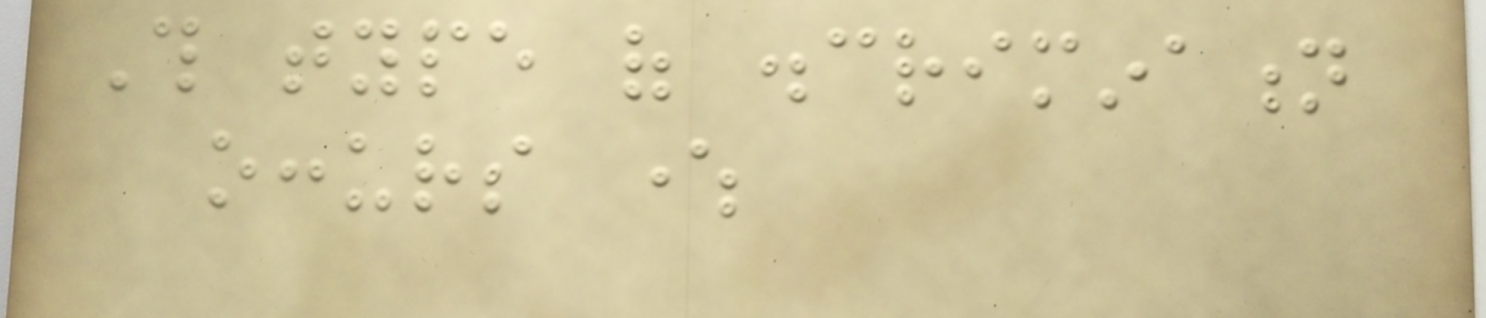This type of discrimination
occurs where
